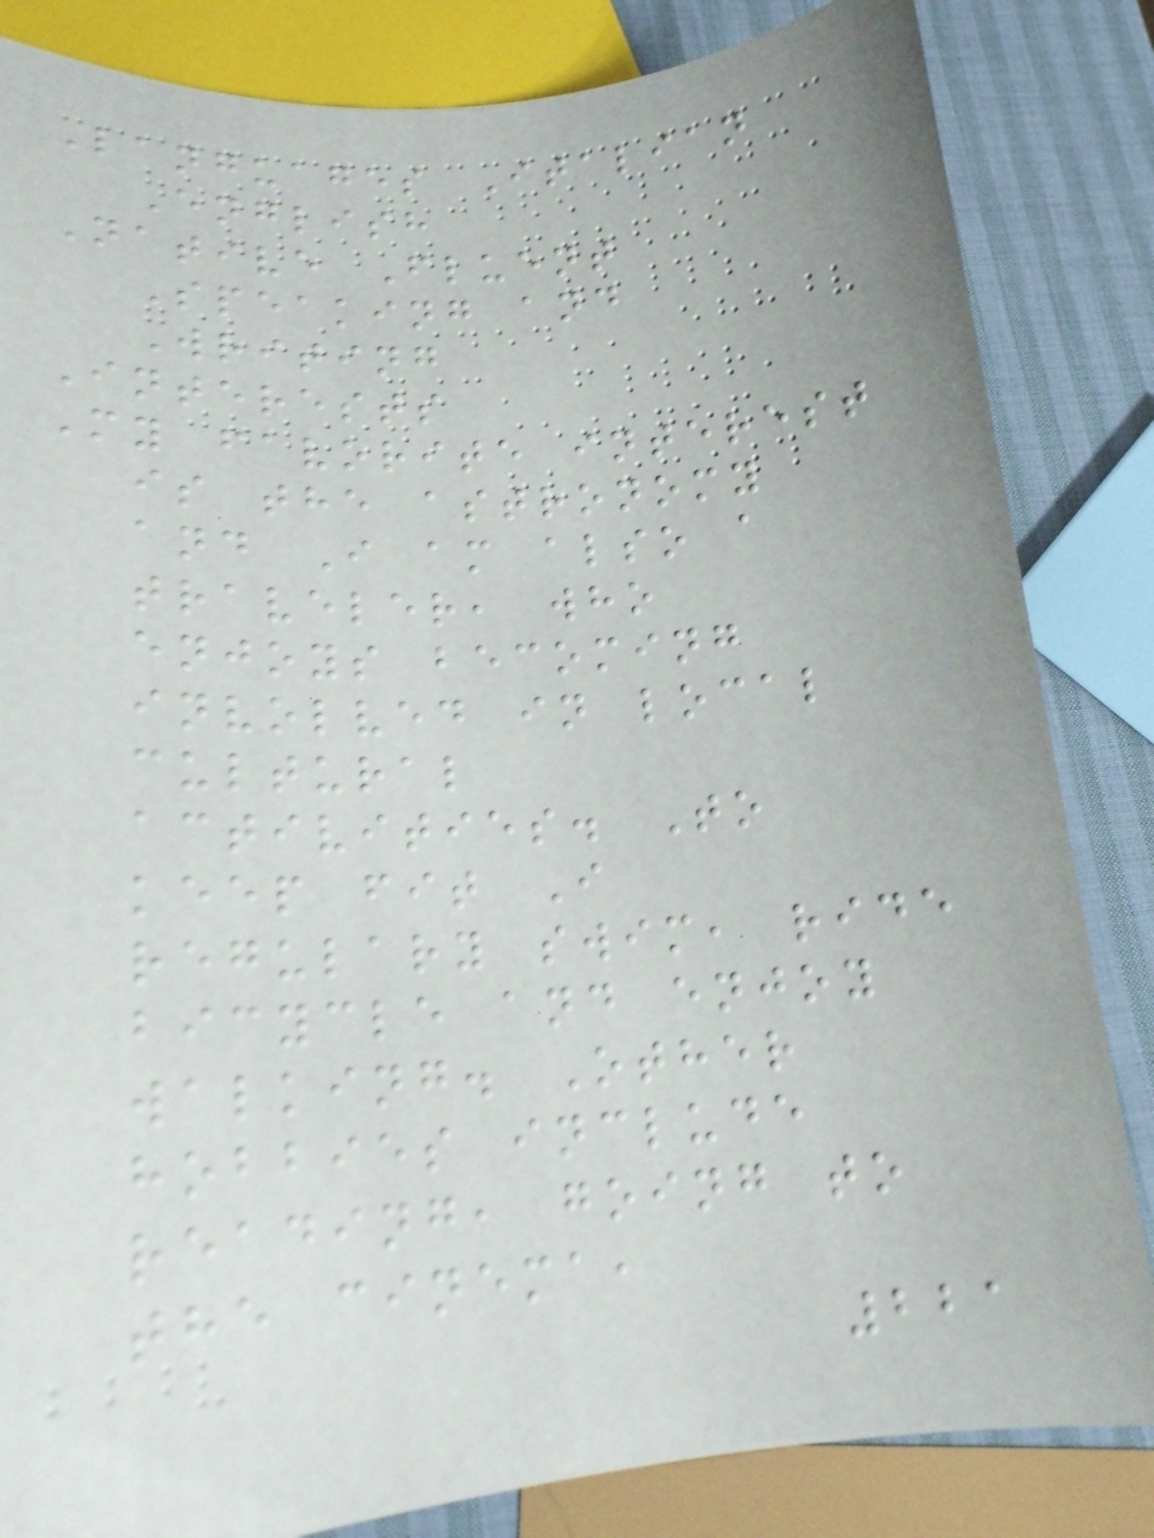Languages Italian
English
Native Fluent
Speaking and
Writing
Interests
My favorite interest
is the astronomy
and I am also a
traveler, who
enjoys becoming
involved in local
cultural
activities. To
keep fit I
regulary swim, ride
bicycle and enjoy
walking. Other
hobbies include
reading, going to
the cinema,
221
